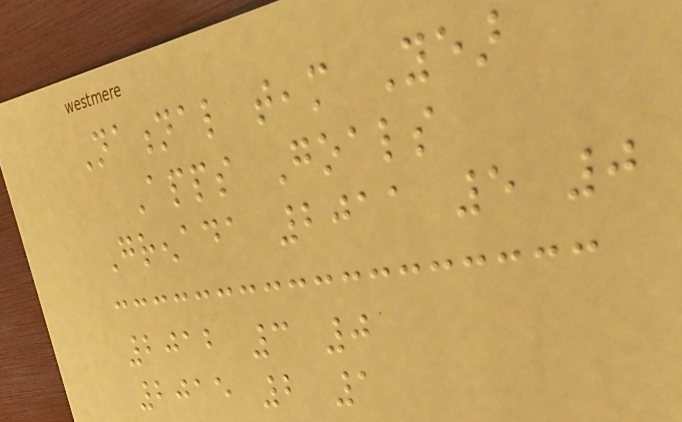National team Year
Apps Goals
Grenada 2011 5 0
2012 3 0
2015 2 1
